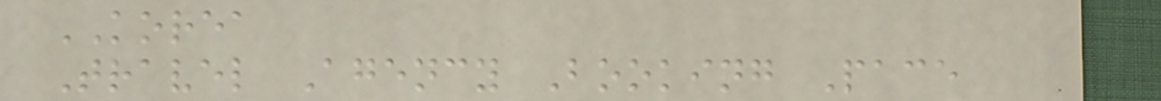KOREA
Travel Agency Booking Pace
